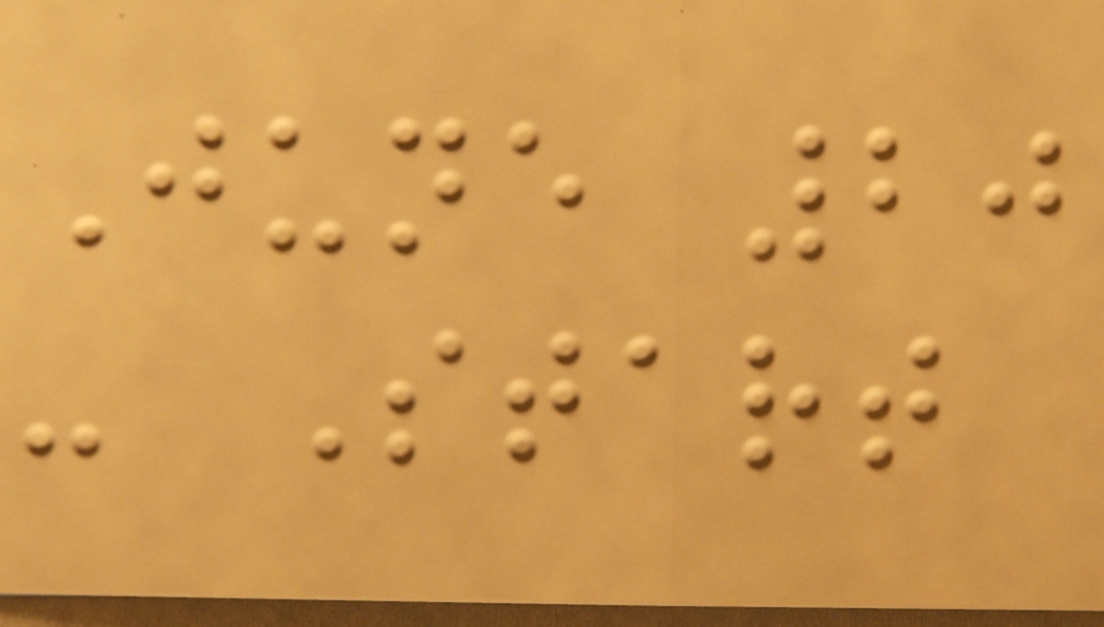June 20
- Start
